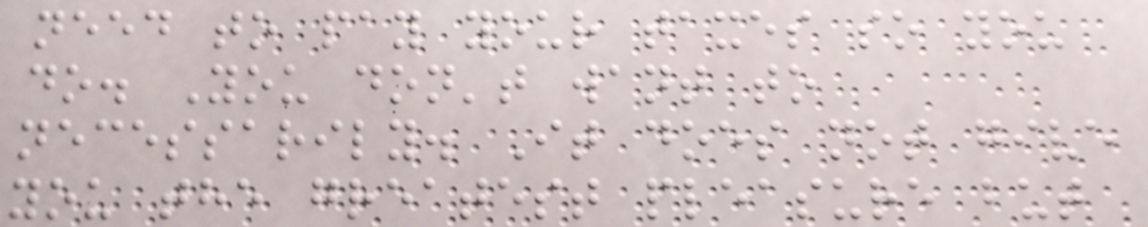need to pay your taxes so you
do. You don't want to
necessarily. It does not give
you the greatest pleasure but
